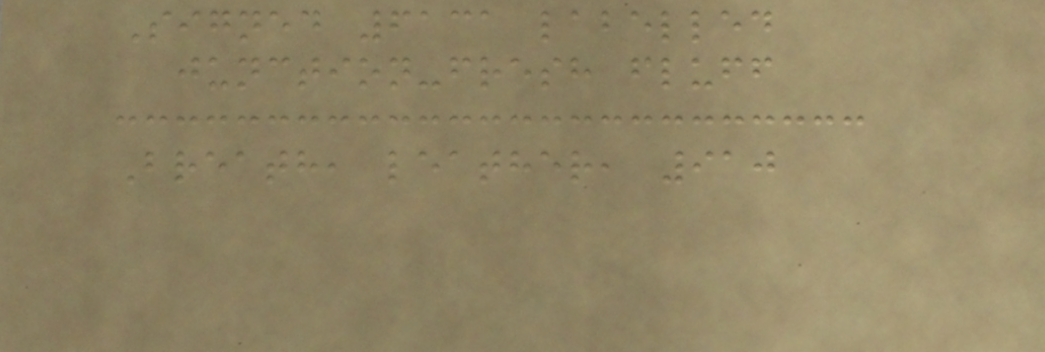Signed 6131 labelled
junction-fresh fluff
Breath, leather, 910
